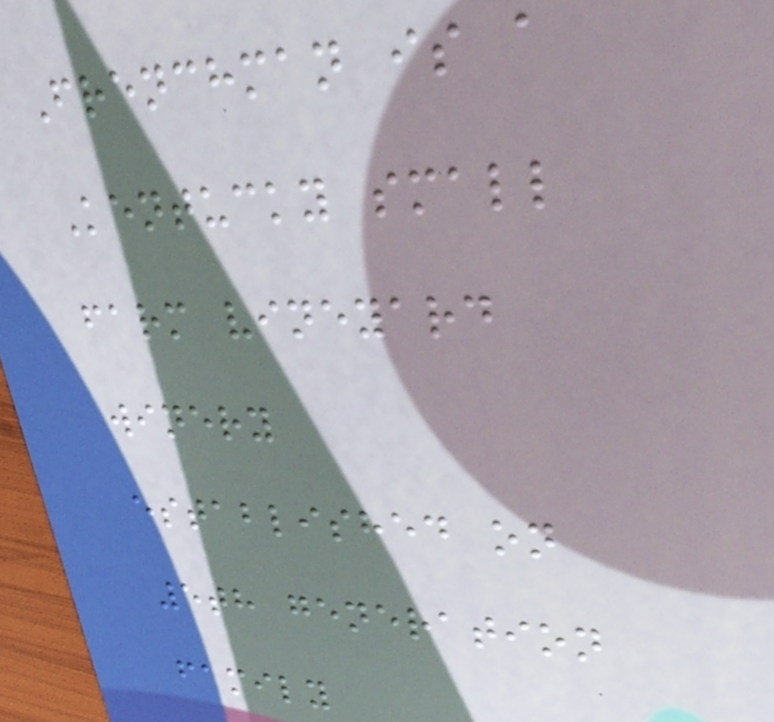Frenchman is a
Kentucky small
farm vineyard
winery
established on
5th generation
family
